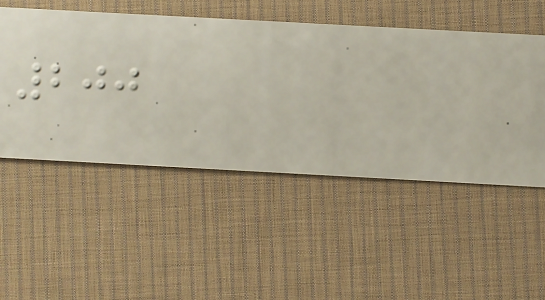200
